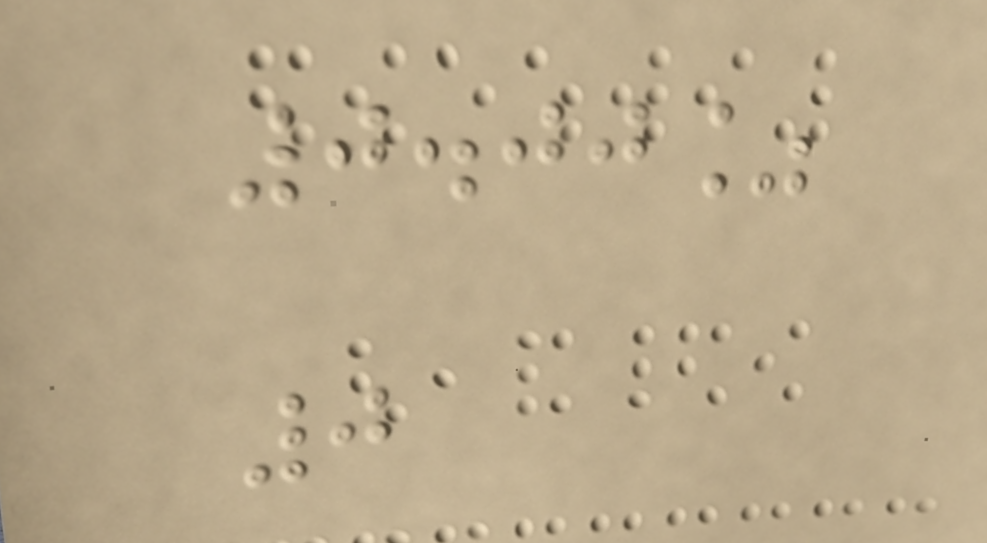0.00%
0
